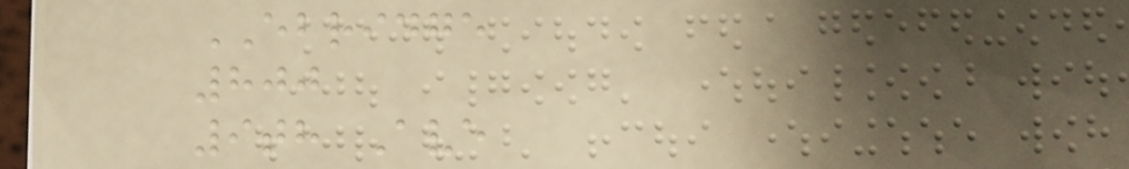EBRIDGE
800
9th Ave
